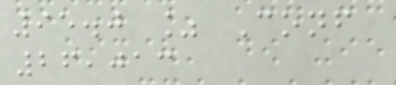95.0 % Conf
26,013
